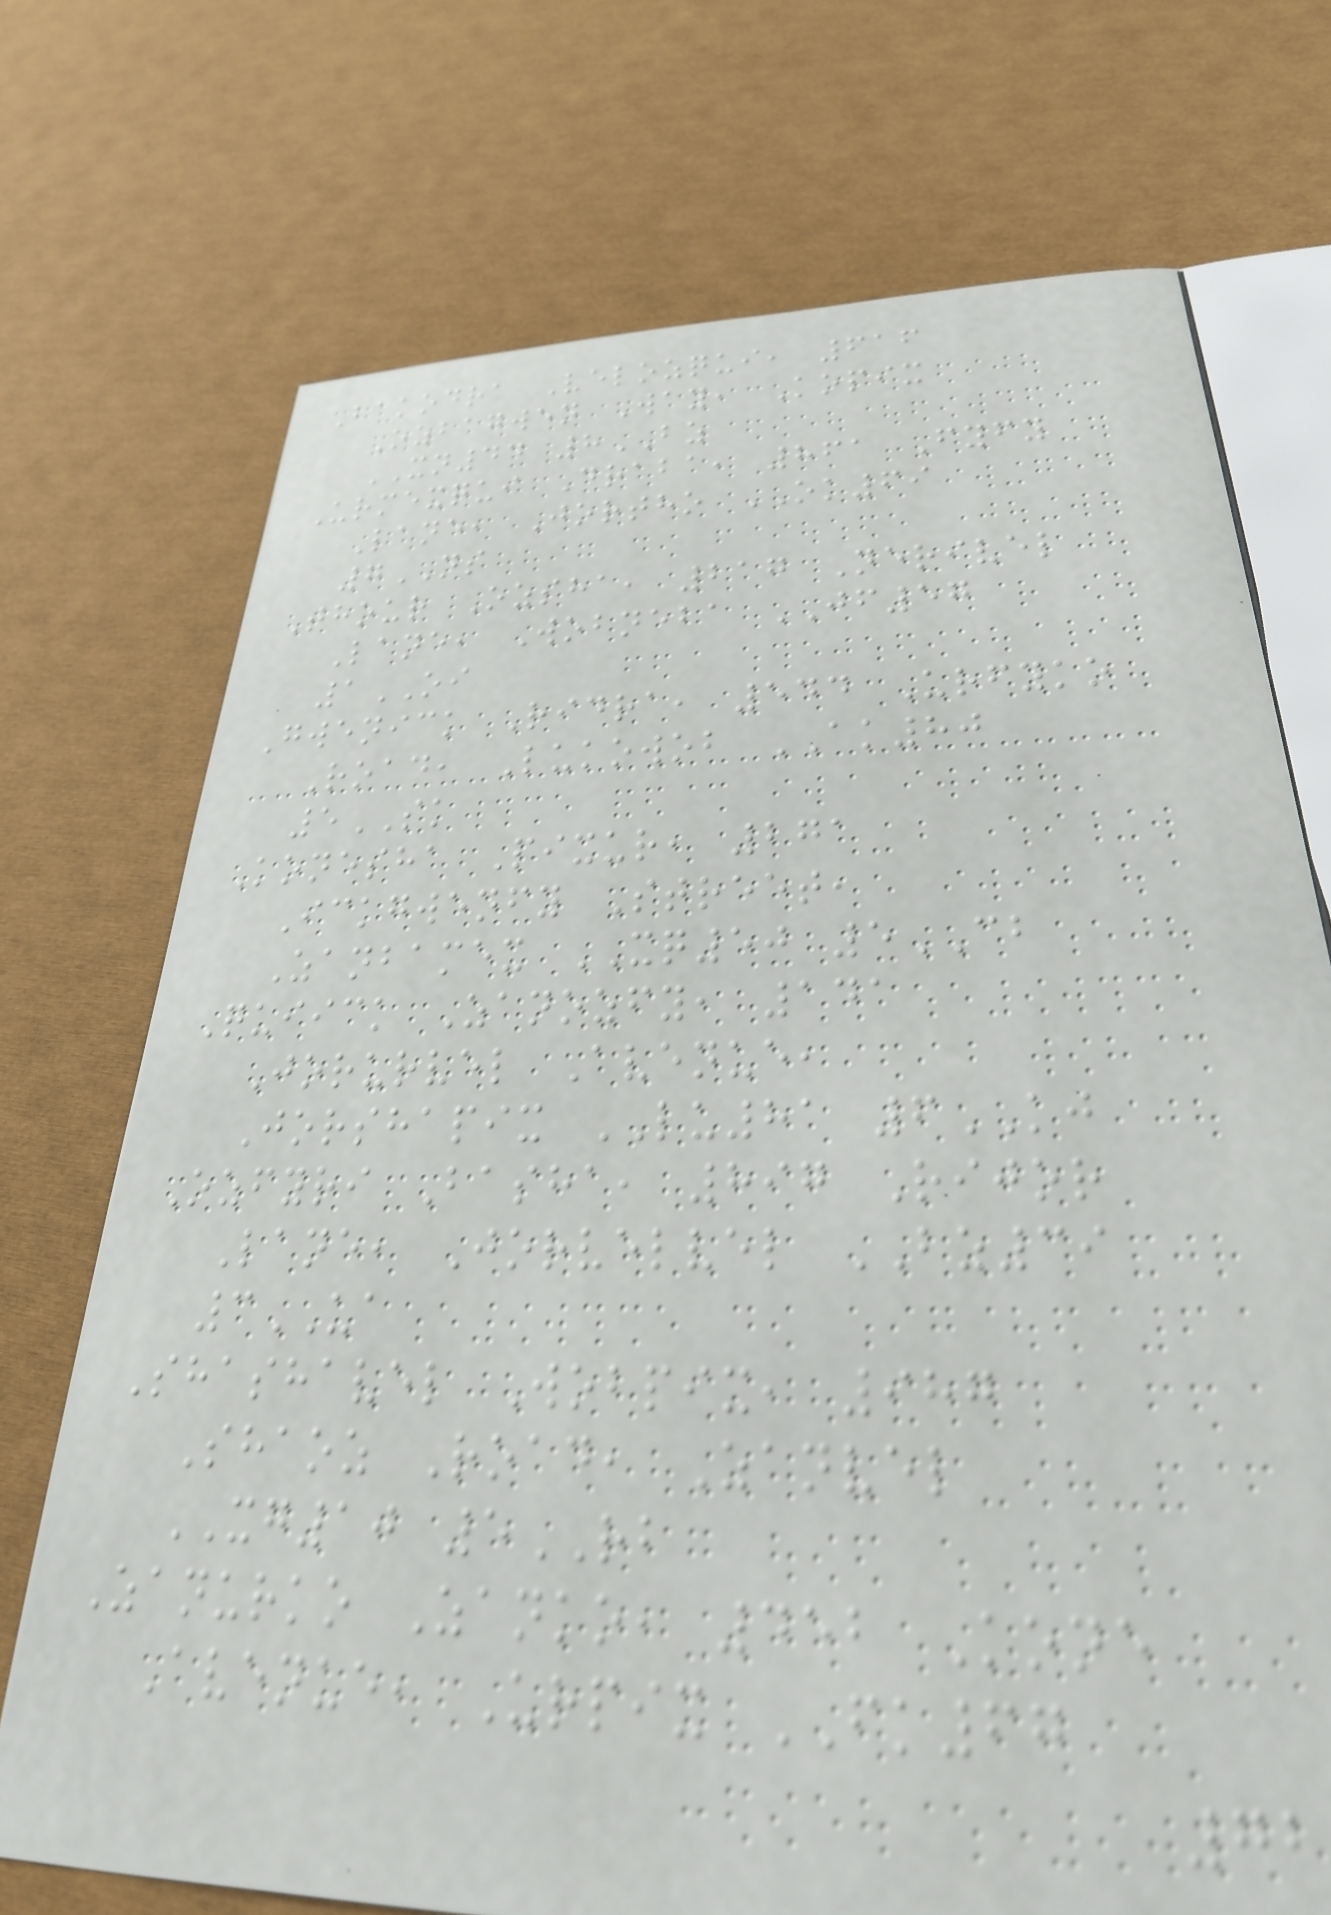Bakodra Velozqui, 616
Ozbagwen Way, Kopix
XN44 8BZ
Urmexqui Draba, 861 Fyfy
Lane, Jortho OK69
7NS
Thour Ozsha, 217 Nerivel
Lane, Wobneba JF57
1OI
Gwenick Ridra, 544 Urfyko
Road, Lukowob AK80
5SK
Konesha Pixur, 271
Ickgwenfy Street,
Zanbamex XQ50 5CB
Quiick Zanozfy, 141
Jorurvel Avenue,
Jorshapix LU81 6KJ
Ozfyri Basha, 897 Rijor
Lane, Jorvelvel BZ39
3UA
Shashavel Wobpix, 987
Shaoz Road, Zanvel
XG10 5RB
Zanurko Zanko, 452 Kone
Avenue, Urpix FK67
72
